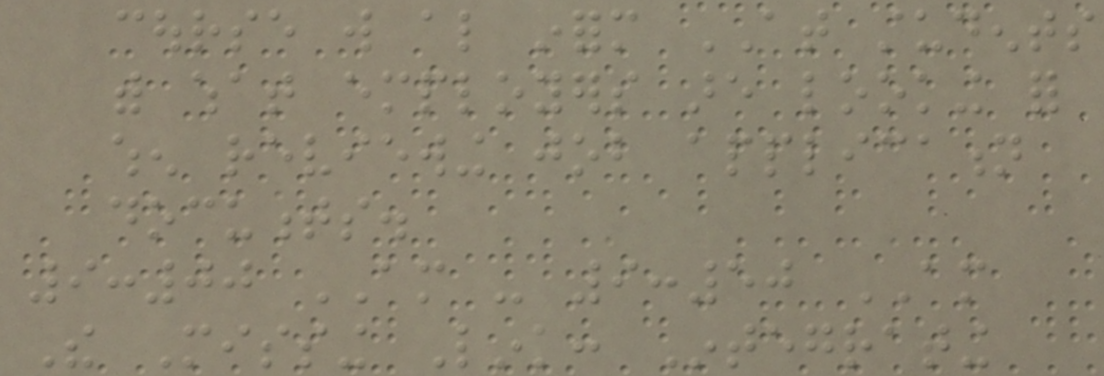course will also inform AT students
with what employers are looking for
when reviewing job application
documents.
9:00 AM - 9:50 AM
The Missing Link: Integrating
